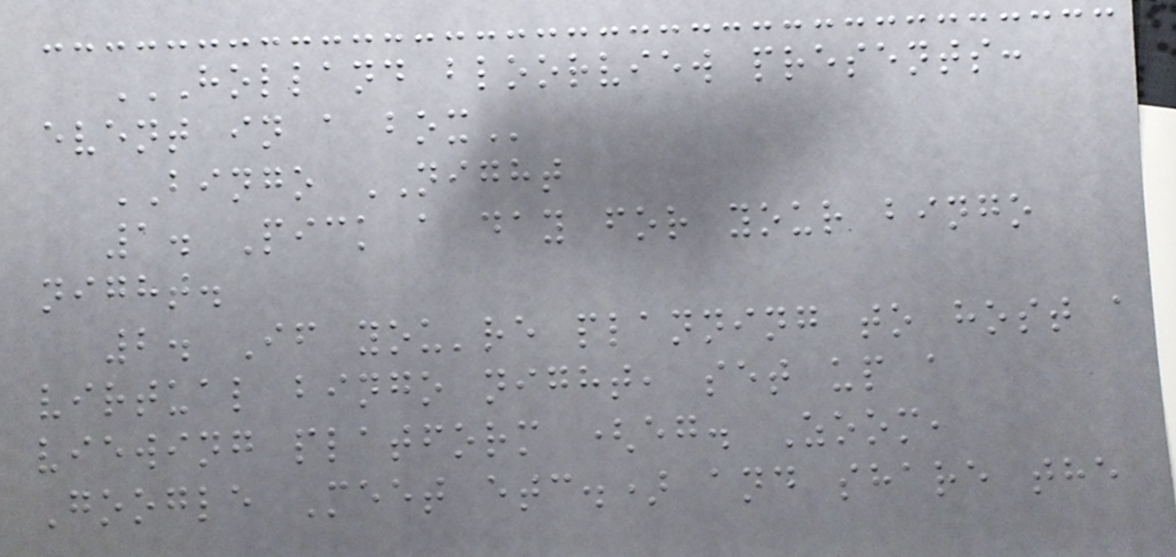HOLLAND BLOORVIEW PRESENTS:
EVENT IN A BOX
BINGO NIGHT
1. Pick a day for your bingo
night.
2. If you're planning to host a
virtual bingo night, set up a
viewing platform (eg. Zoom,
Google Meet etc.) and share the
